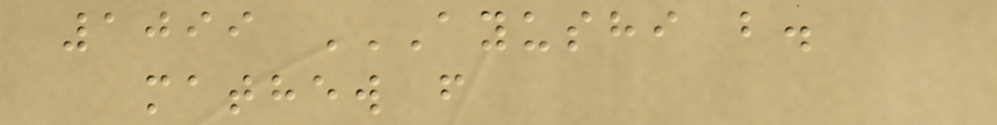1099 AYUSHI B.
MATHEW F
